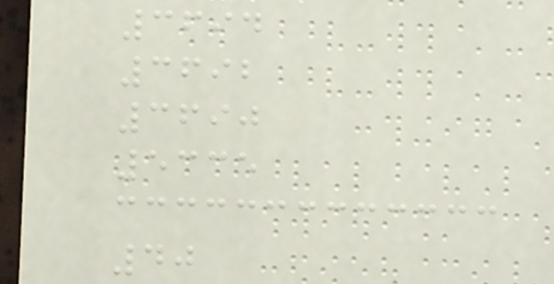3694
3692
3690
5335
40
